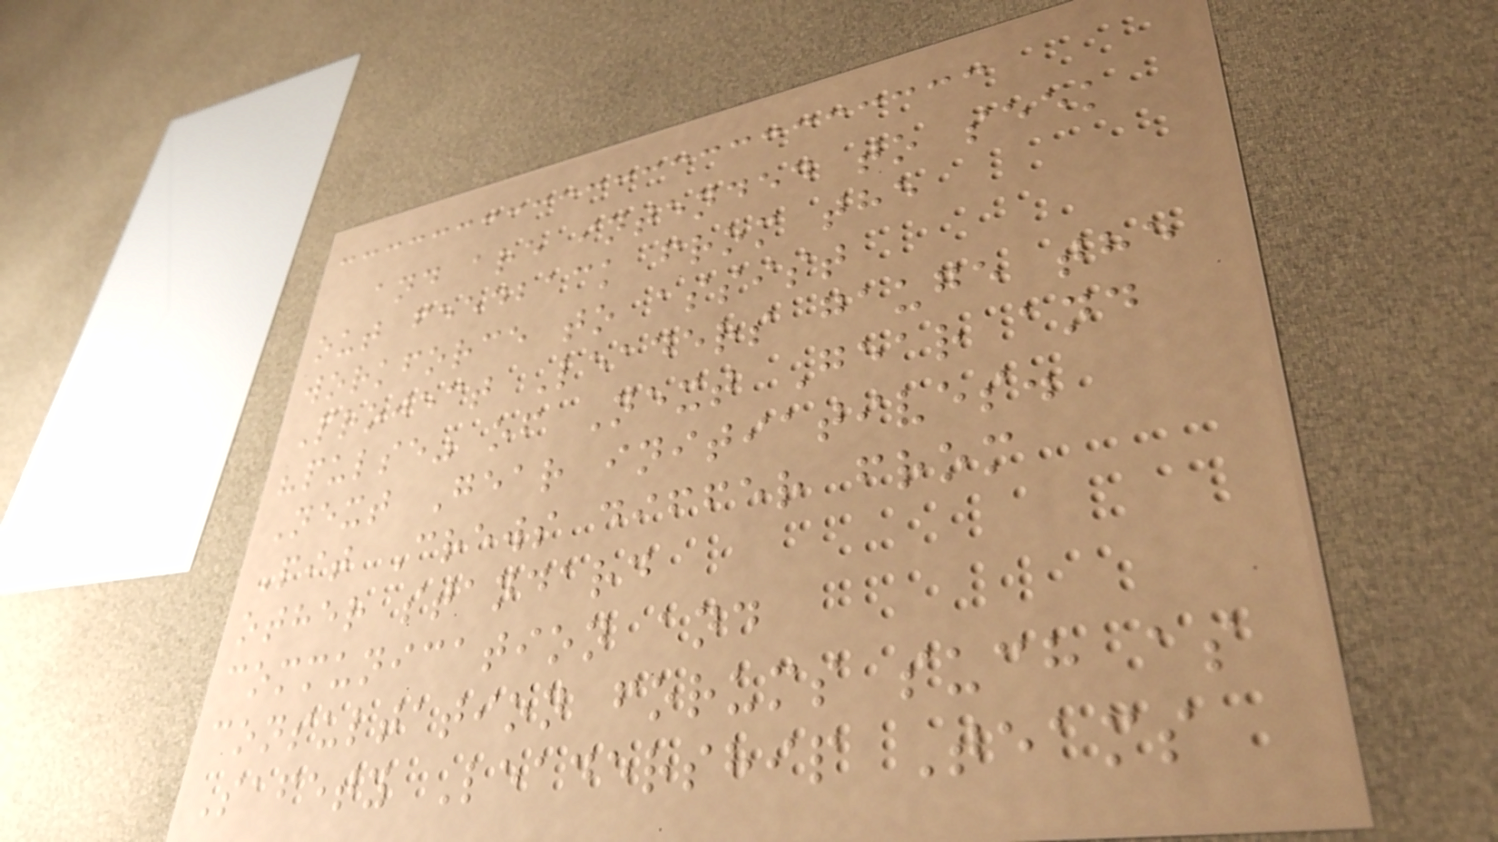and are intended to seek
out feedback from the
workforce to assist
Project Leaders gauge the
"pulse" of Next Gear and
Next Gear initiatives.
Pit Crews differ from
other standard
communication and
consultation forums such as
Safety Leadership Teams
